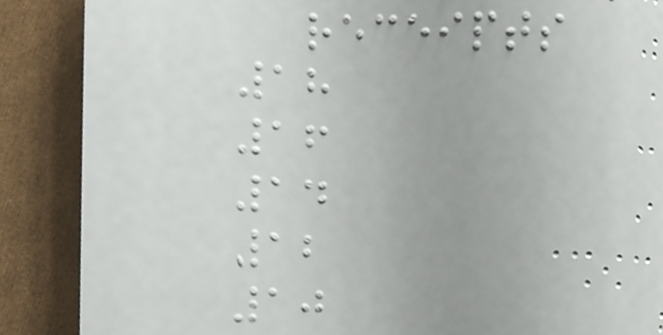receipts
18
16
14
12
10
